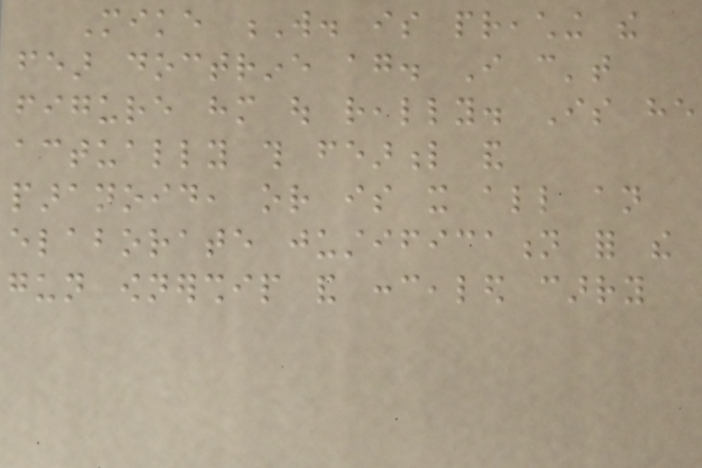Mike W. is preaching the
fear doctrine again. I can't
figure him out really. Is he
actually this fearful and
paranoid, or is it all an
elaborate justification for the
gun ownership and concealed carry
